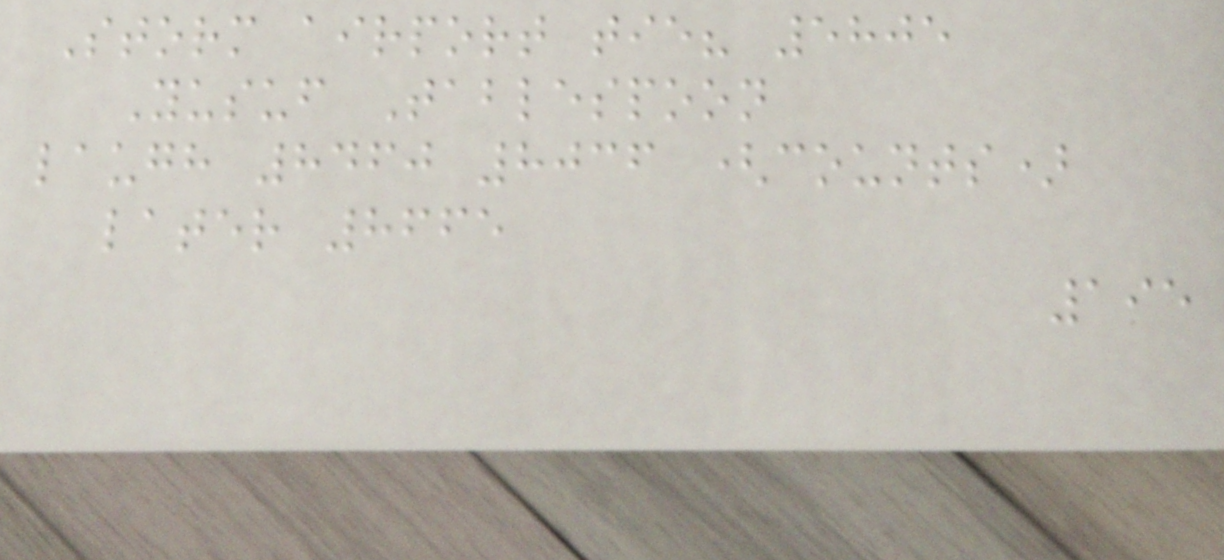Storm airport tie? 5805
Yusuf Tablespoon
laugh 8460 8036 (counts)
later 8665
195
